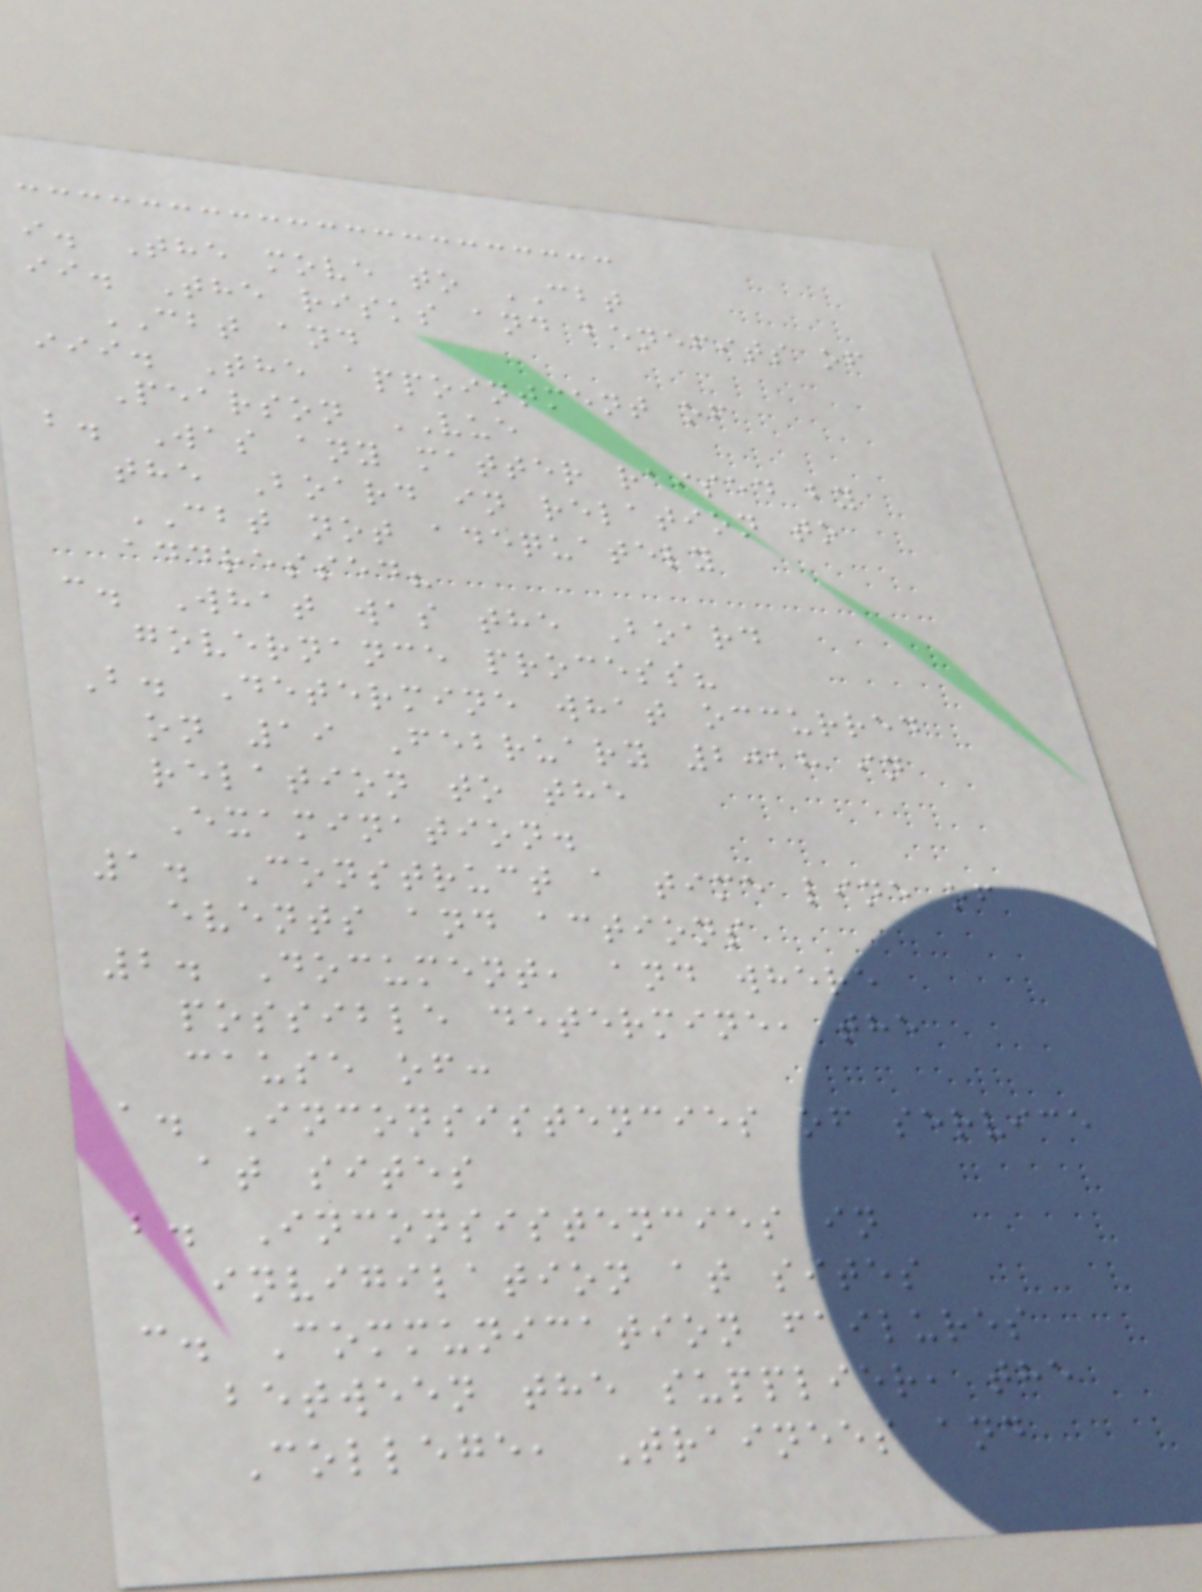i. The move to CBT
ii. The risks and benefits of
CBT and
iii. The appointment of
Pearson VUE
b. Was any matter raised by
the Board in relation to
CBT not adequately
addressed?
c. What was the Board
governance process?
B. Determine what occurred
on 19 February 2018 in
relation to the
Examination.
1. Construct a time line of
events and actions
2. Document, and where
possible determine, the
cause of:
a. Inconsistencies of service
at sites
b. Inconsistencies in
invigilation at sites
c. Communication failures
between the supplier, the
College, Trainees and
